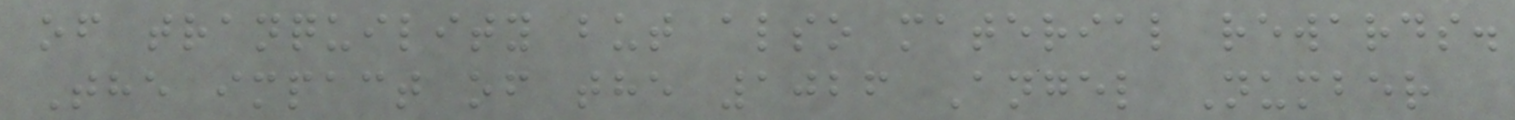of tranquility but also material rewards.
The impact of the 1026 Angel Number
